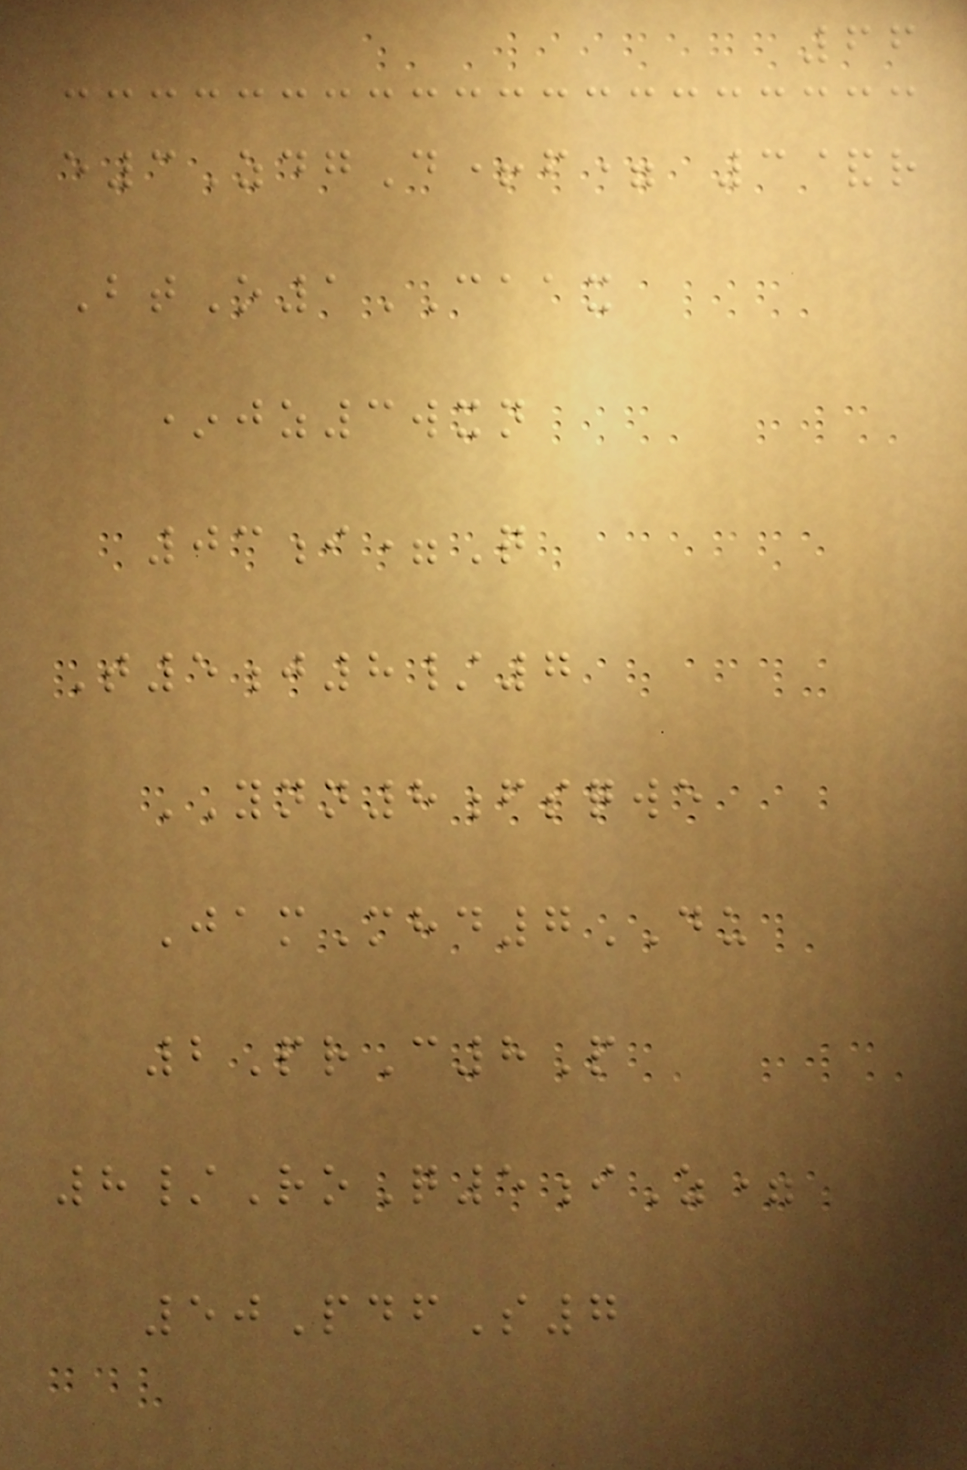66
e3ZdgD+f= 3&r
BtO1CAAX
*jz3wxn
03i=Q
T5j8/7
YNN8fsqwe
JamMhd7DU
2PrC8P
8/RoQ5iZ=
50PdfS7
